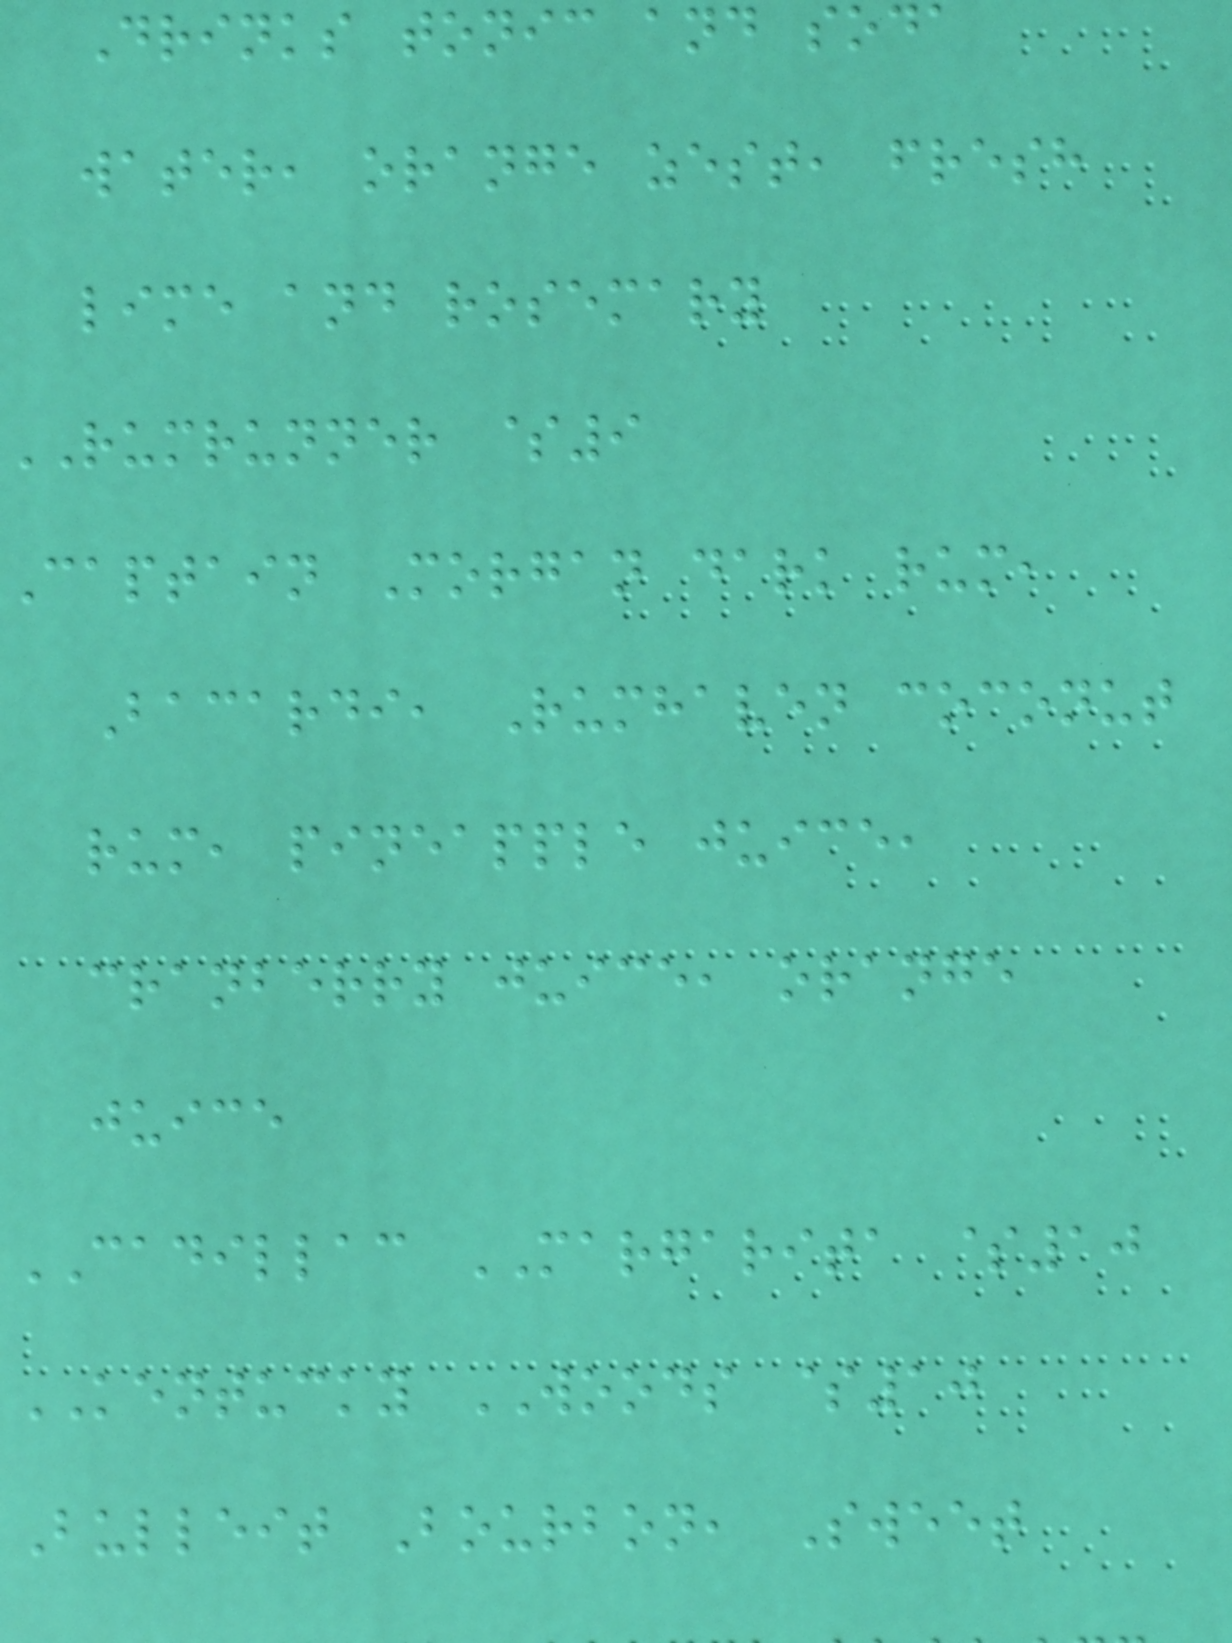Drinks tonic and soda
water, orange zest, fresh
lime and rosemary
RUMRUNNER $9
Captain Morgan dark rum,
Bacardi, Rumhaven coconut
rum, pineapple juice,
cranberry juice, orange
juice
CADILLAC MARGARITA $10
KENTUCKY WOODS $10
Bulleit Bourbon, Sweet
